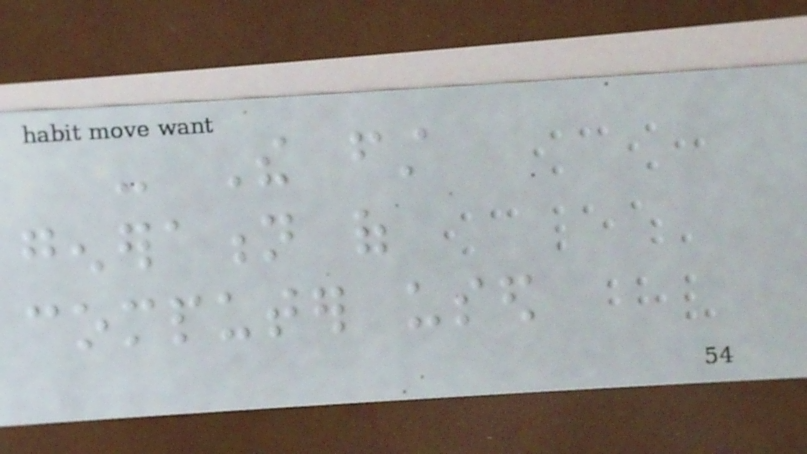- The first
generation of
computer used
